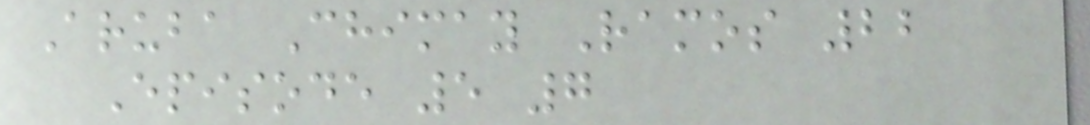Aruba Chimay Ramos 22
Episode 5 7
